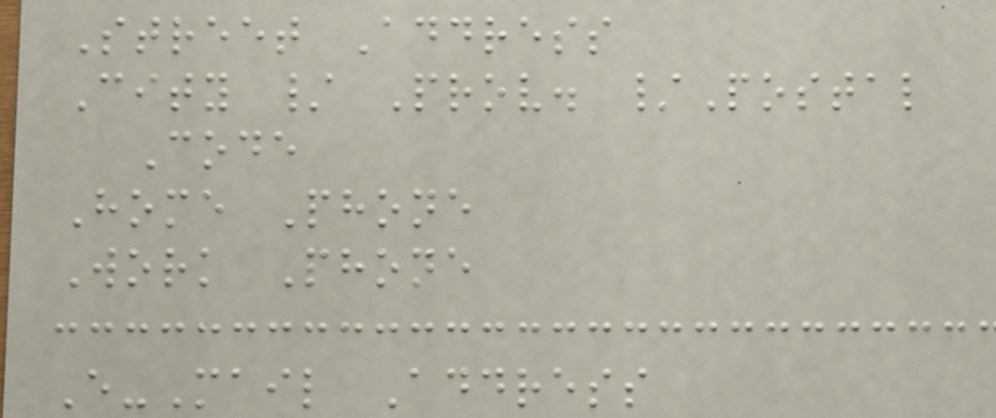Street Address
City / Prov. /Postal
Code
Home Phone
Work Phone
E-Mail Address
